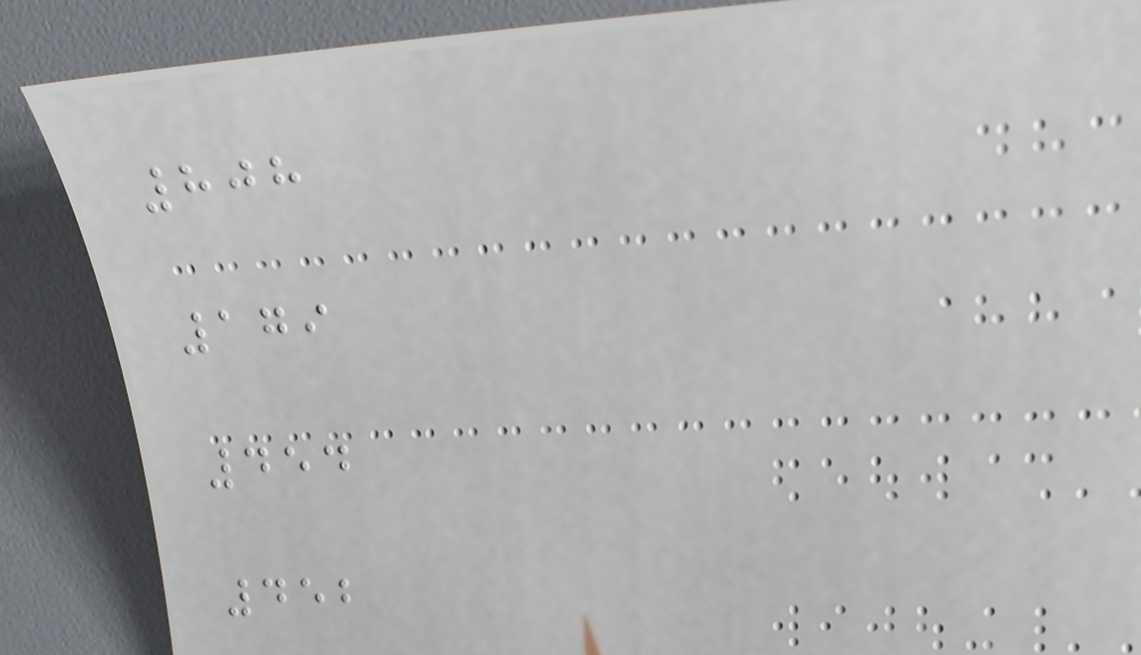808
179
454
452
